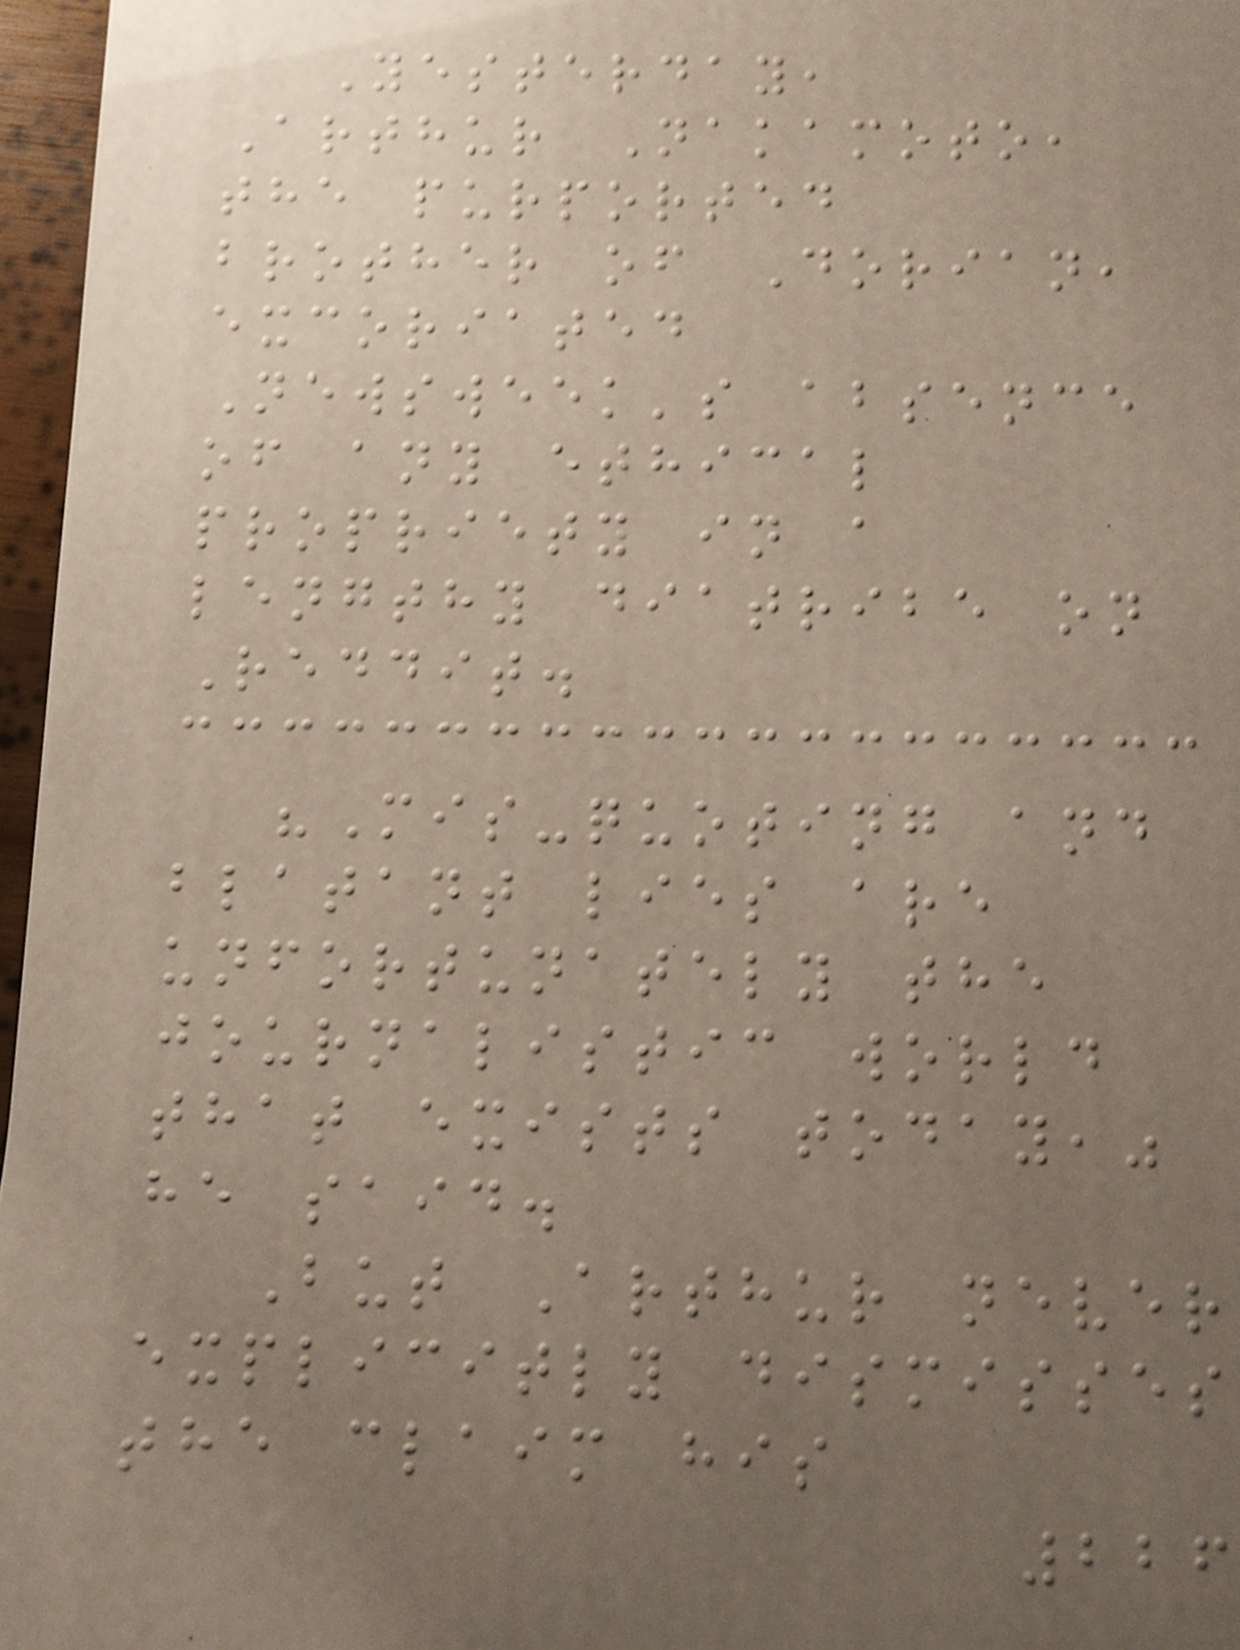Yesterday,
Arthur Nakamoto,
the purported
brother of Dorian,
excoriated
Newsweek's absence
of any ethical
propriety in a
lengthy diatribe on
Reddit.
"Mis-quoting and
blatant lies are
unfortunately the
journalistic world
that exists today,"
he said.
But Arthur never
explicitly dismisses
the claim his
226
